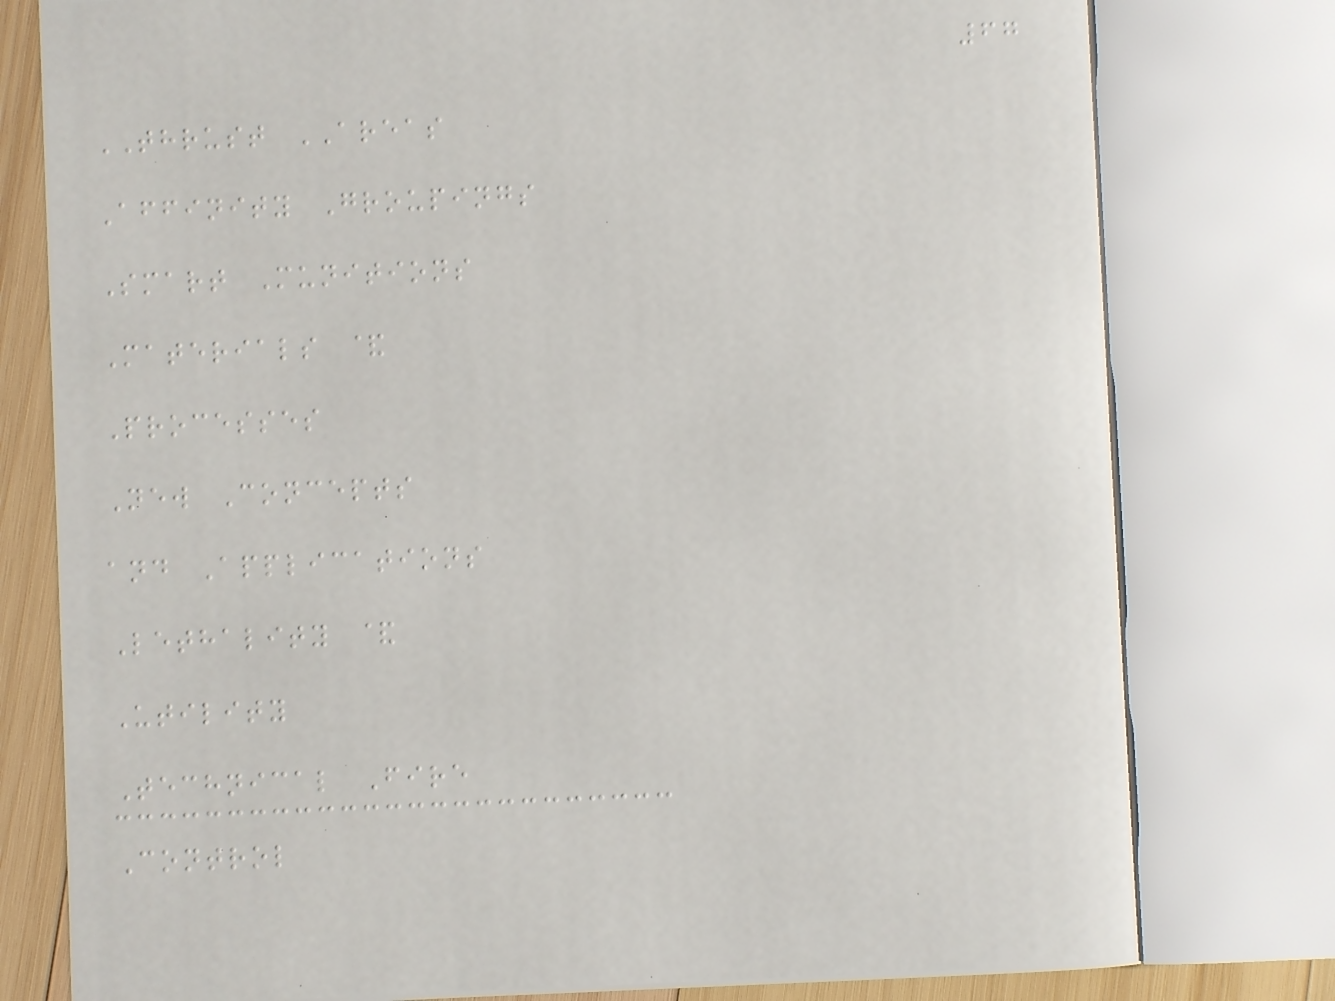67
THRUST AREAS
Affinity Groupings
Smart Munitions
Materials &
Processes
New Concepts
and Applications
Lethality &
Utility
Technical Fire
Control
